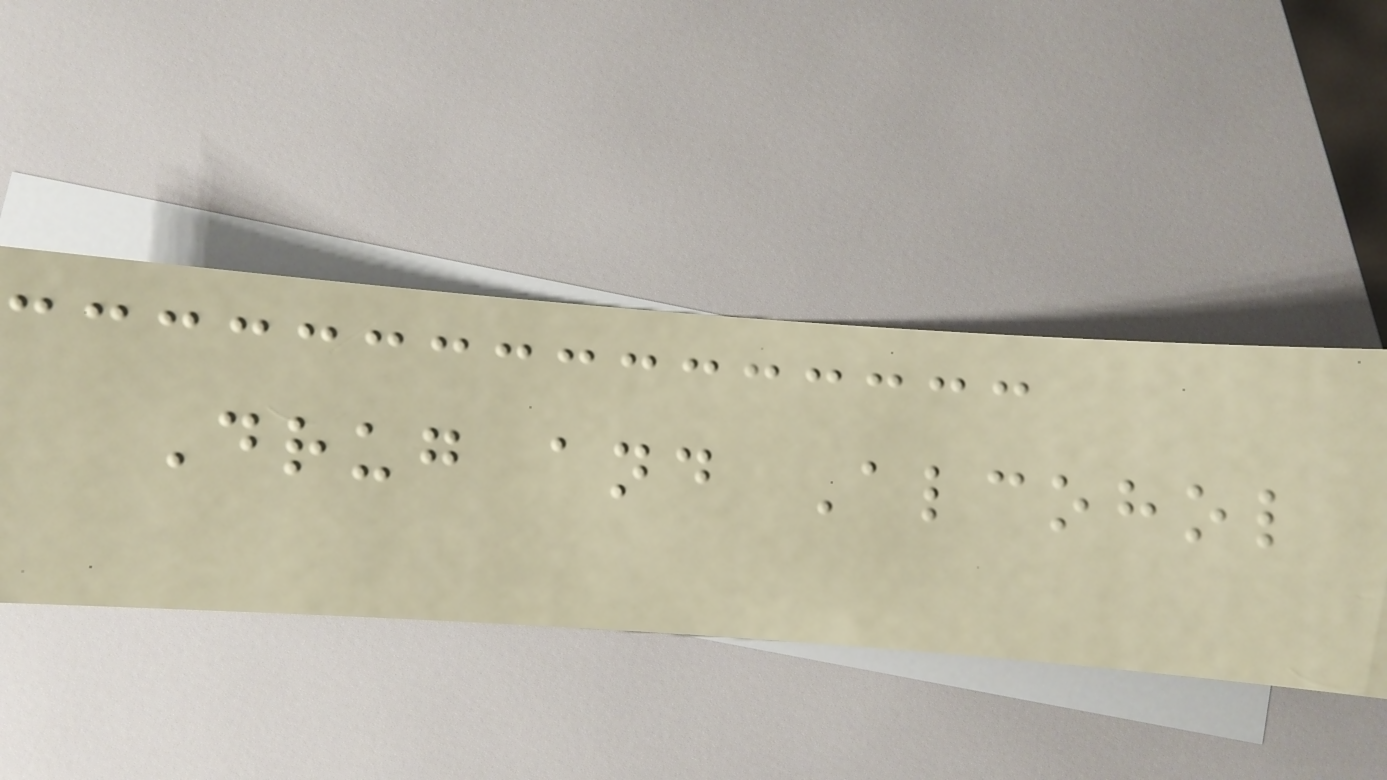Drug and Alcohol
